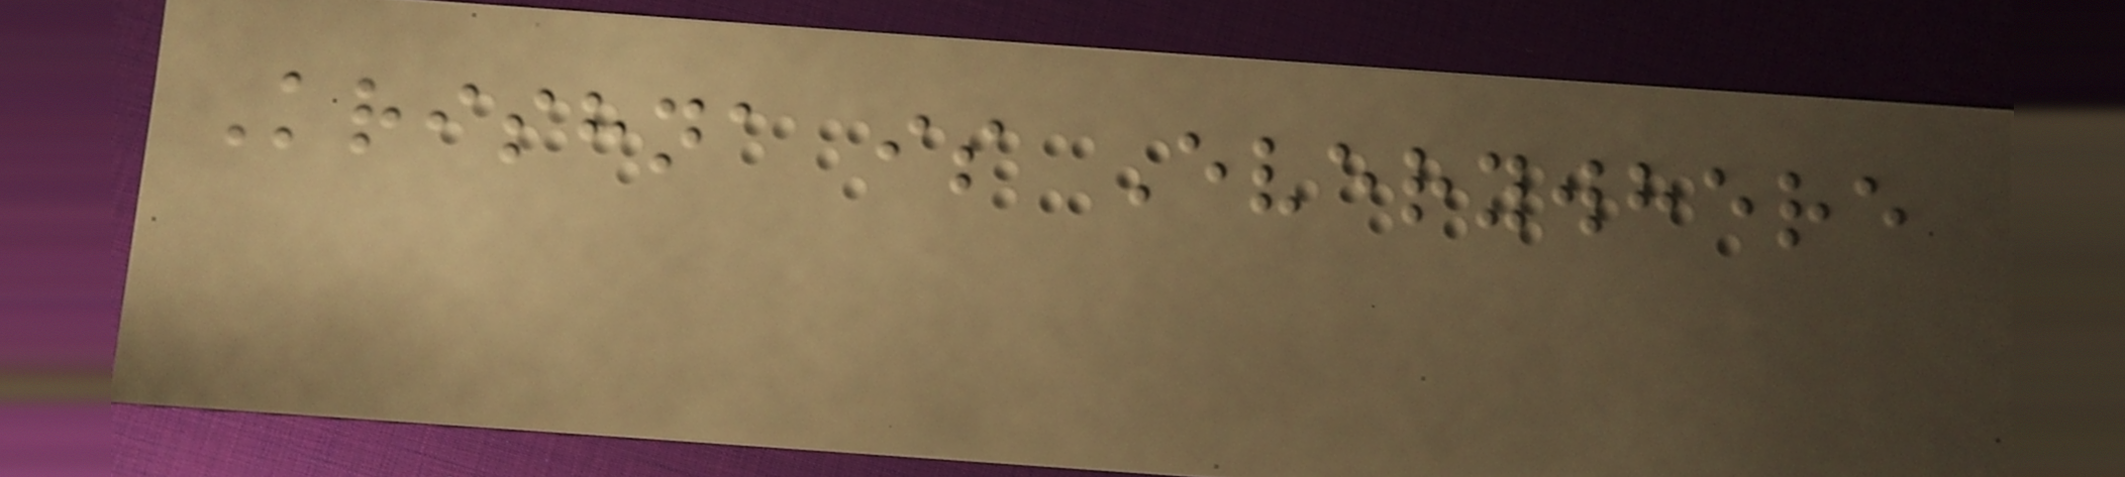Krishna is Everywhere
